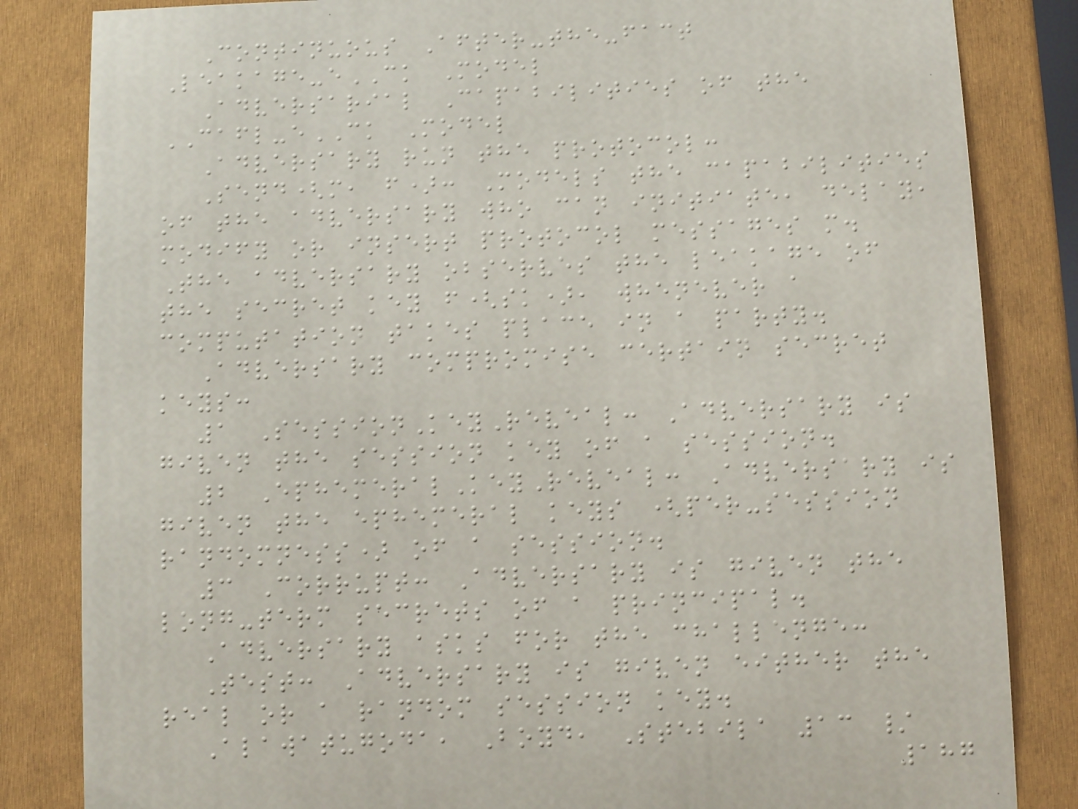Continuous After-the-fact
Leakage-eCK Model
Adversarial Capabilities of the
CAFL-eCK Model
Adversary run the protocol:
Send(m, f): Models the capabilities
of the adversary who can initiate, delay,
modify or insert protocol messages m.
The adversary observes the leakage of
the secret key f(sk), whenever a
computation takes place in a party.
Adversary compromise certain secret
keys:
1 SessionKeyReveal: Adversary is
given the session key of a session.
2 EphemeralKeyReveal: Adversary is
given the ephemeral keys (per-session
randomness) of a session.
3 Corrupt: Adversary is given the
long-term secrets of a principal.
Adversary asks for the challenge:
Test: Adversary is given either the
real or a random session key.
Alawatugoda, Boyd, Stebila 13 /
187
